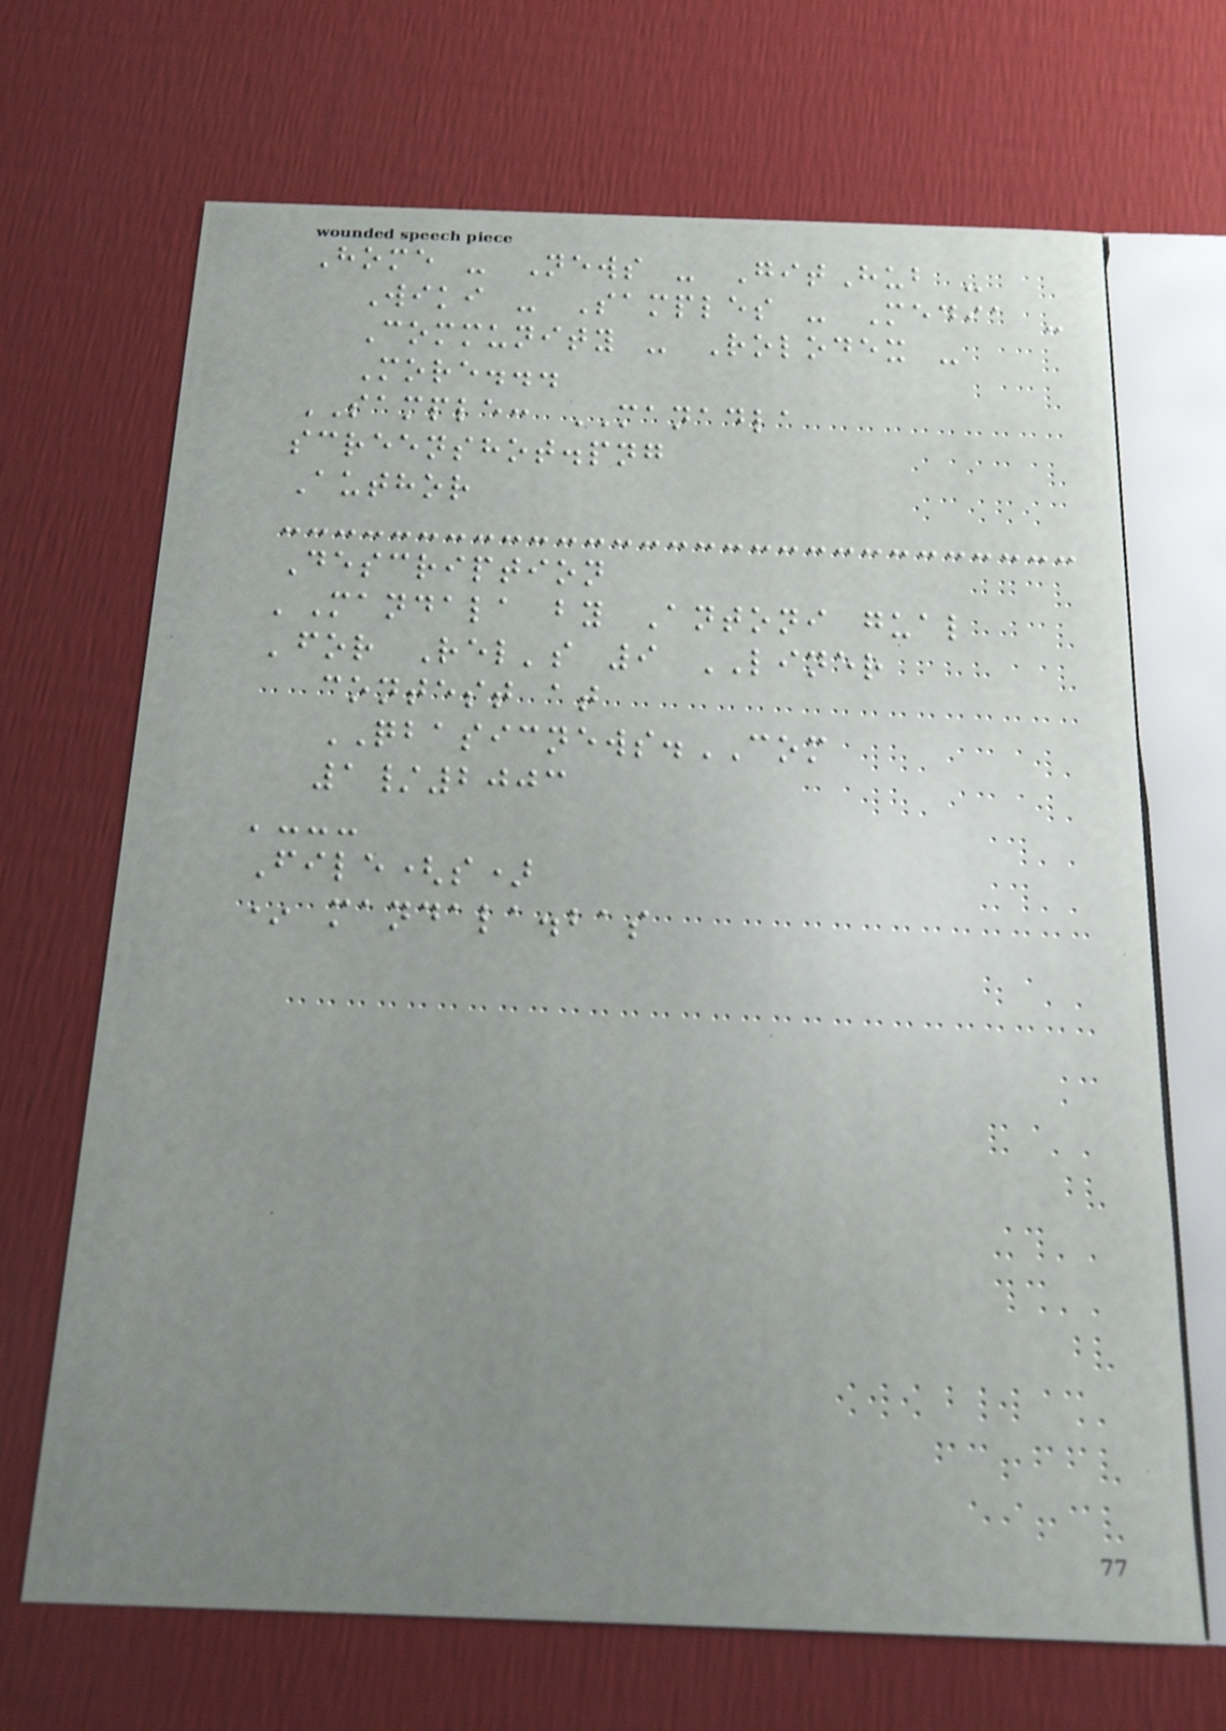Home - News - GitHub -
Wiki - Samples - Media -
Community - Rolodex -
More...
SAMPLE: MANADLA
screenshot.png
Author
Description
'Mandala by Antoni gual
'for Rel's 9 LINER
contest at
QBASICNEWS.COM
1/2003
'---
File(s)
* mandala.bas
